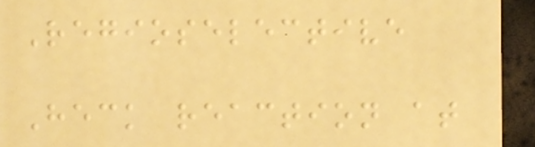Regioselective
Heck reaction at
